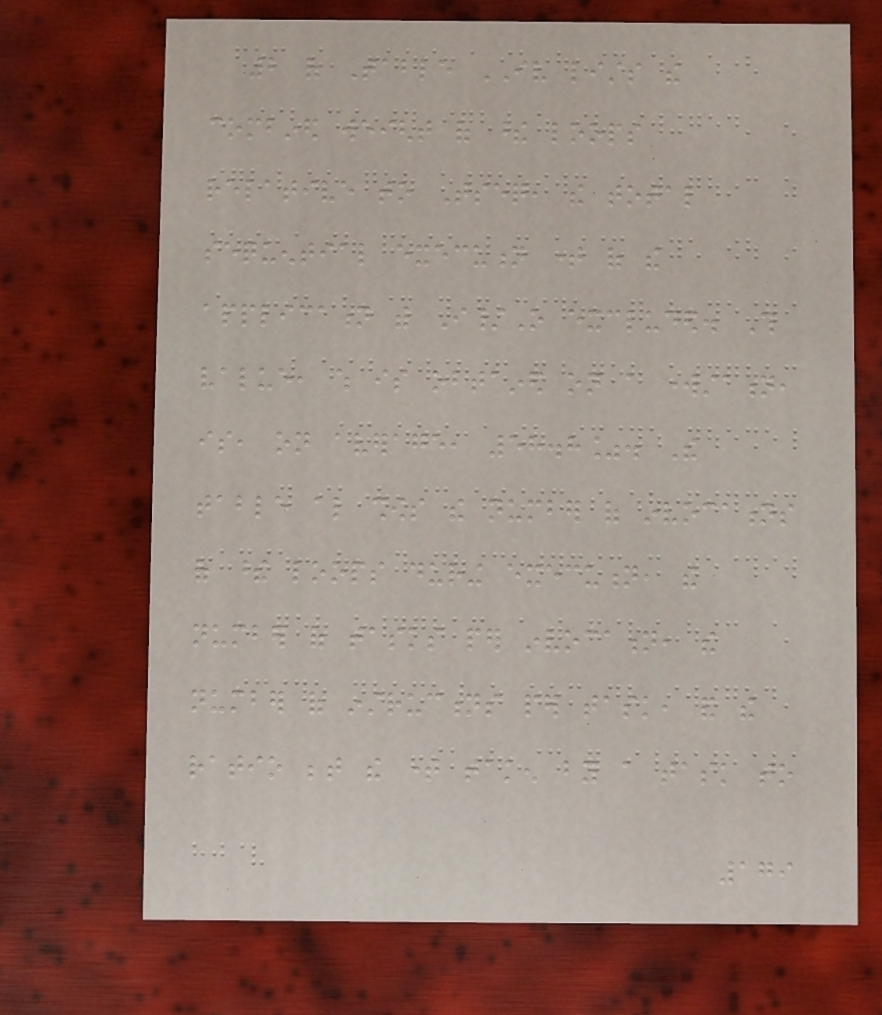2 of Table IV lists the
combined weight of these loops
relative to Tseq, the total
sequential execution time of the
application with I/O excluded. This
value, which is obtained on a workstation,
is, on average, 58.8%. The
table also shows the number of invocations
of these loops during execution, the
number of tasks per invocation, the
number of instructions per task, and the
ratio between the time taken by a task to
179
